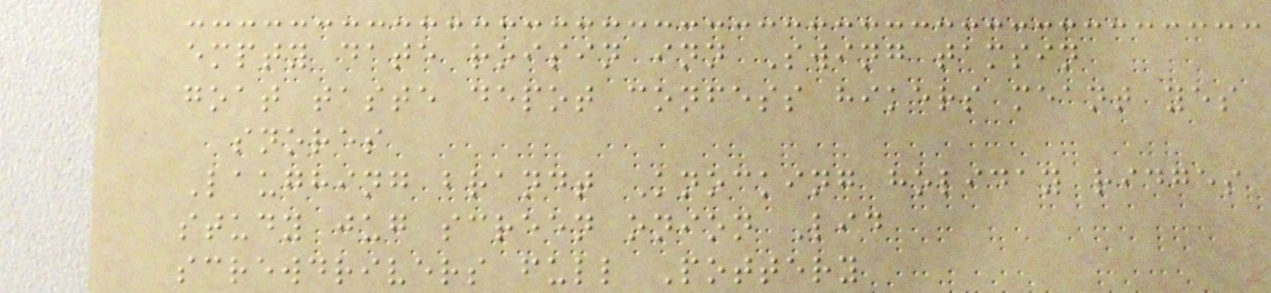empty date roisin inn Swing tamsin
goat taste depot confess hikers meant yes
snores
Laughing brandt Knocking holiday ridges
study jug screen onion Lid
screwdrivers full Pottery
